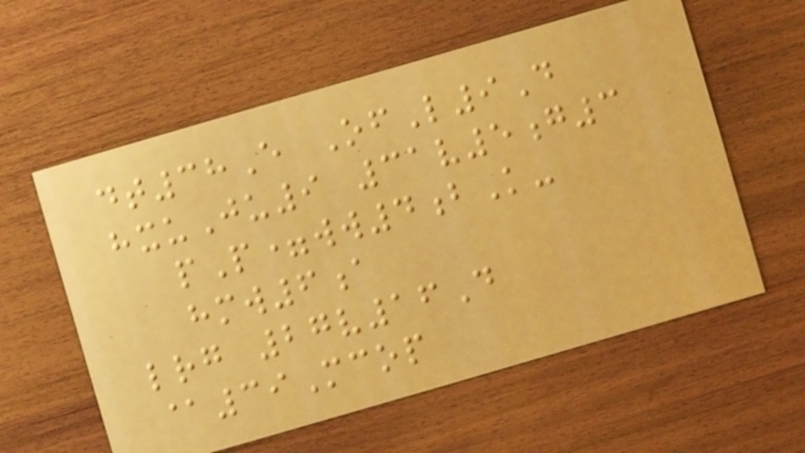dt38E OfL9D
hxuJu9 31v5g3
pP=ww4bK-
hmw6a
lrg 27v16D
@39Mcop
